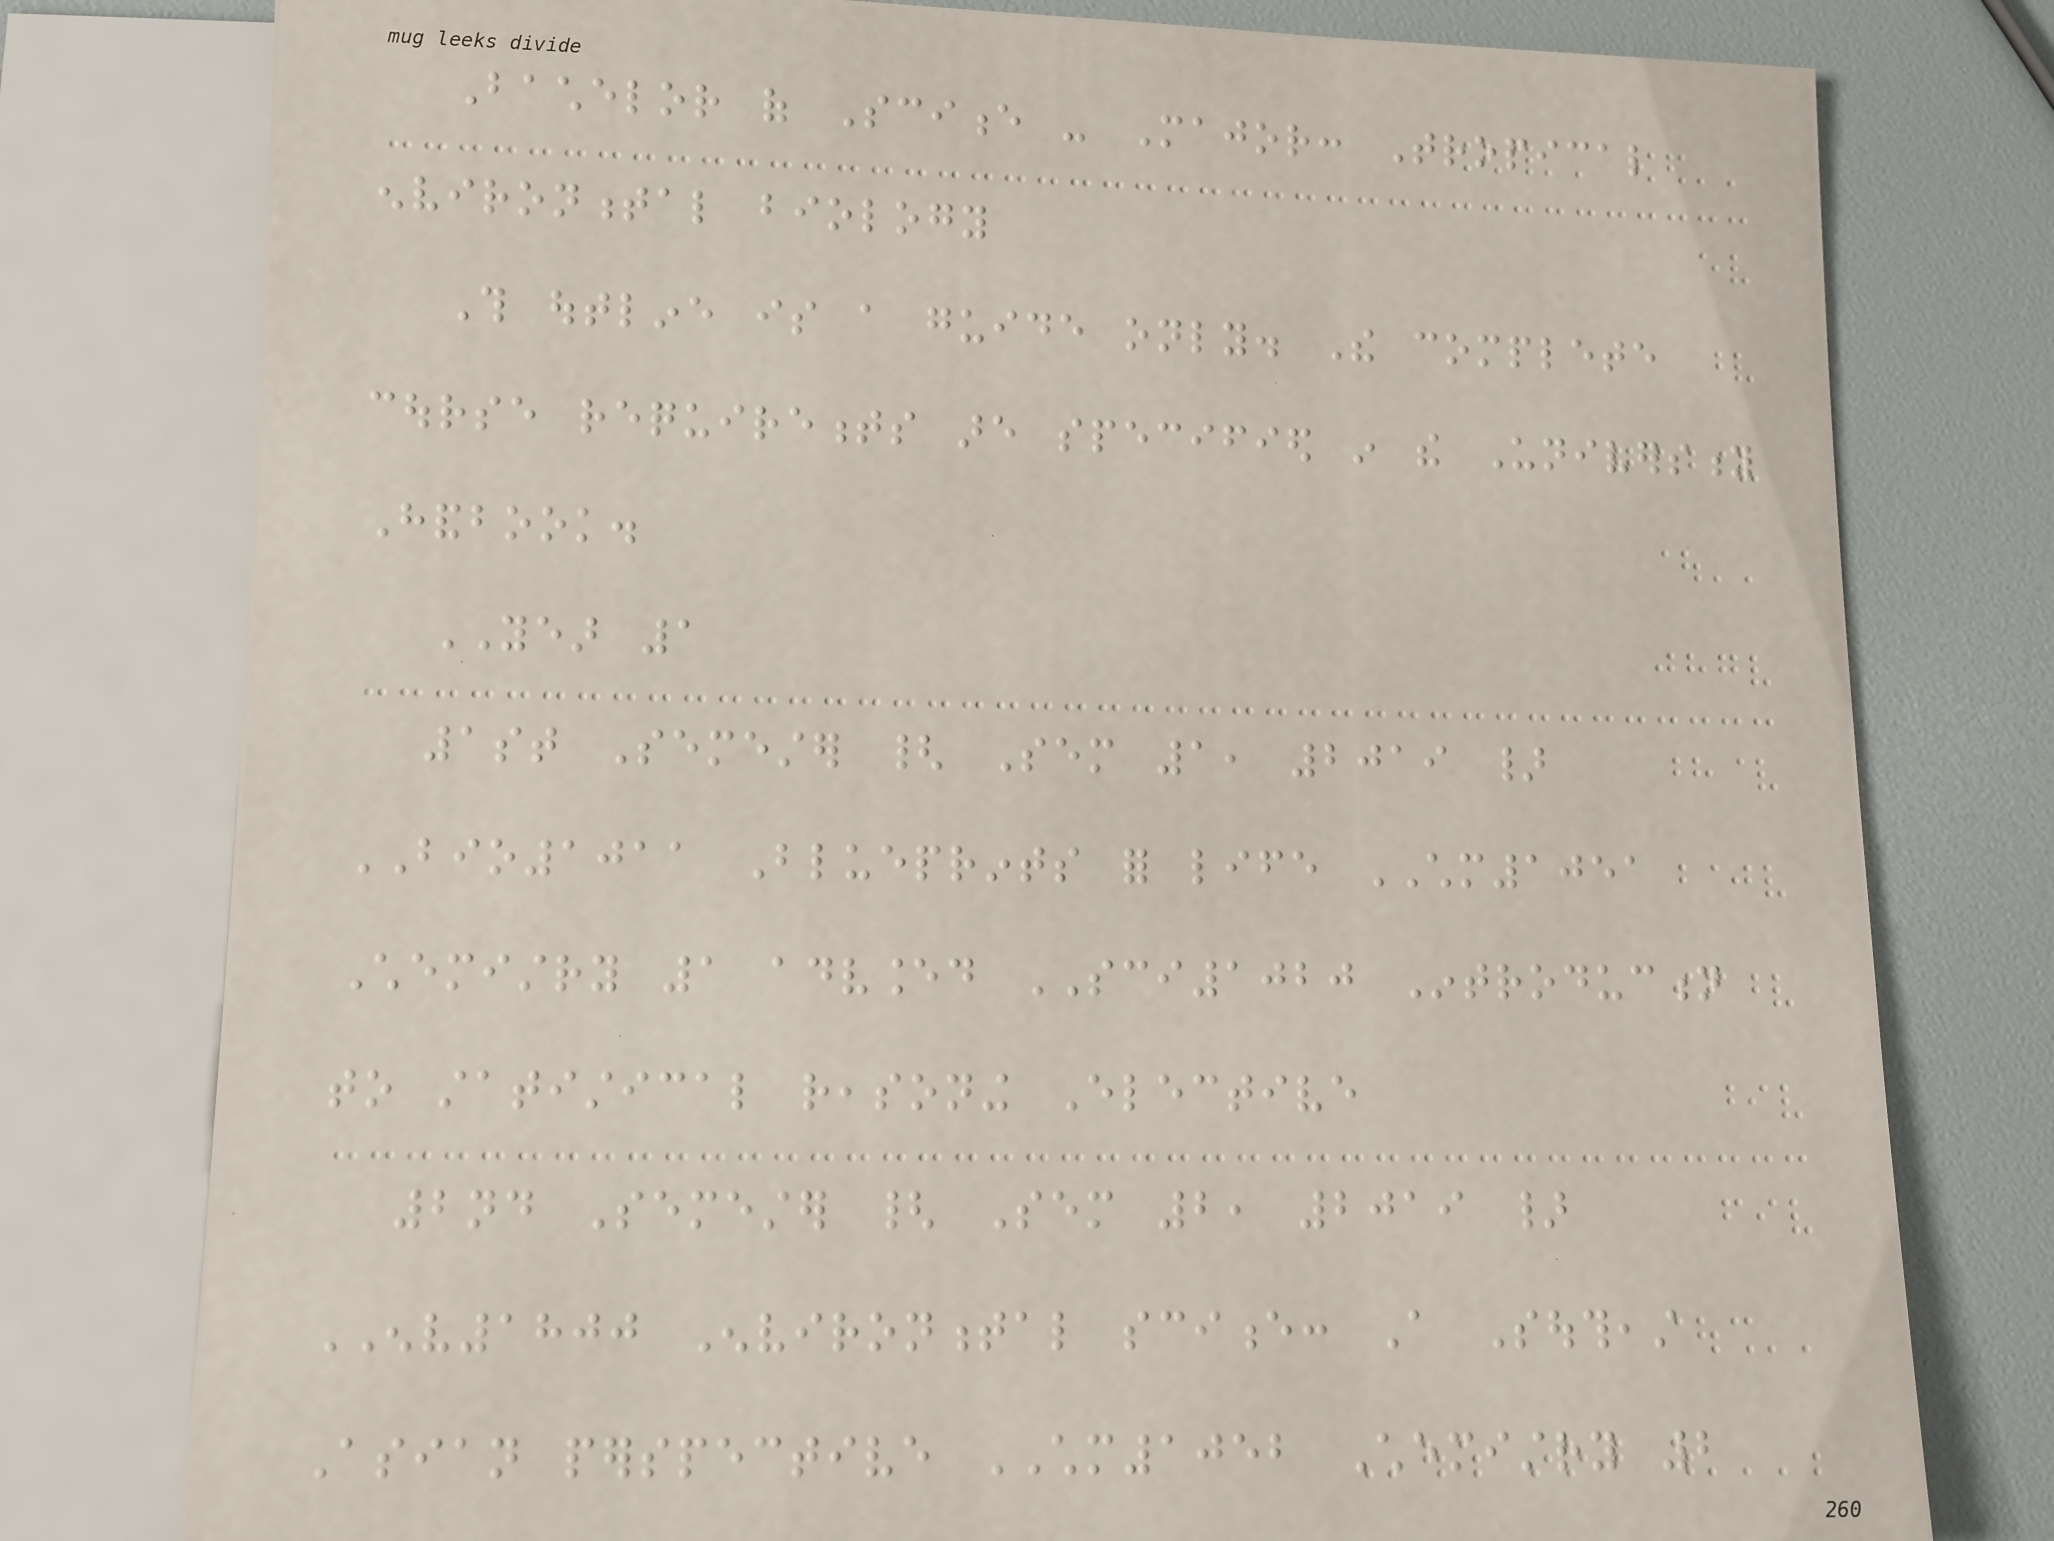Bachelor of Science - Major: Tropical
environmental biology
This outline is a guide only. The complete
course requirements are specified in the University
Handbook.
YEAR 1
1st Semester { Sem 1, 2019 }
BIO1011 Blueprints for life CHM1051
Chemistry 1 advanced SCI1020 Introduction
to statistical reasoning Elective
2nd Semester { Sem 2, 2019 }
ENV1800 Environmental science: A Southeast
Asian perspective CHM1052 Chemistry 2
